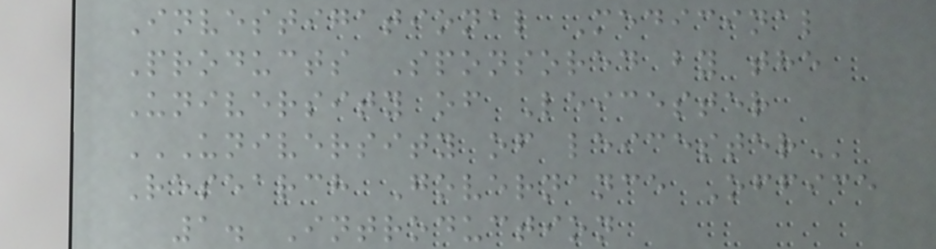Investigational Medicinal
Products Sponsored by the
University of Leicester
UNIVERSITY OF LEICESTER
Research Governance Office
1. Introduction
